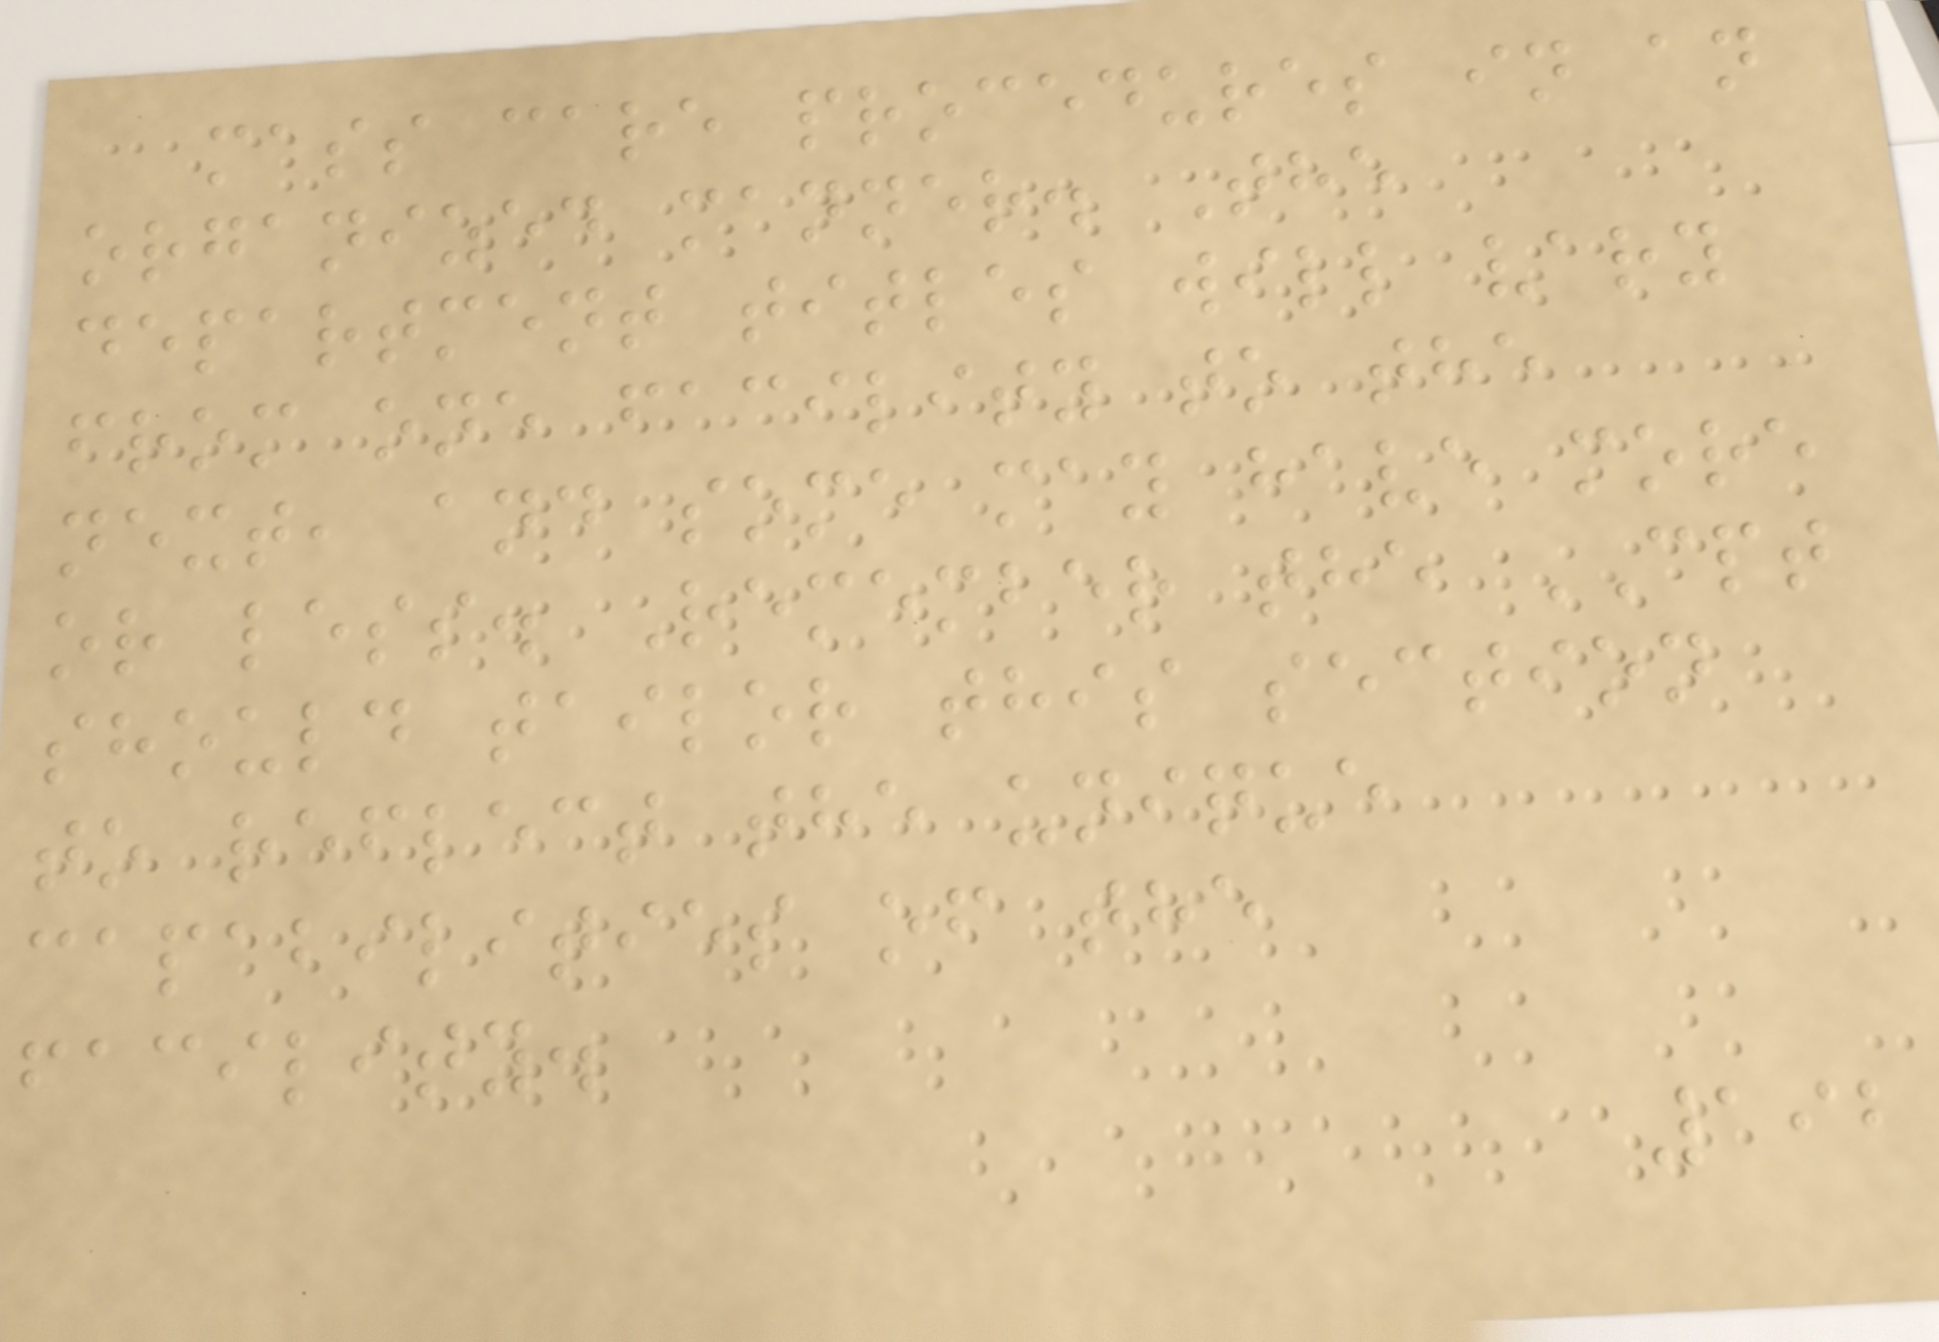mass care procedures in an
organized manner. The
department titles will vary
from one facility to the
next, and some may have more
or less. Remember the CPT
should tailor this section
to reflect the unique
capabilities of the
facility.
192
